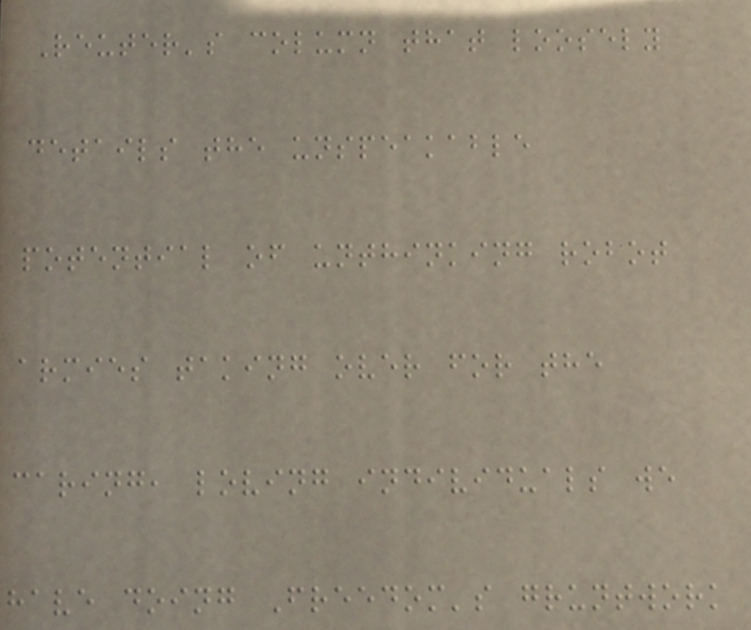Reuter's column that loosely
details the unspeakable
potential of unthinking robot
armies taking over for the
caring, loving individuals we
have doing Freedom's gruntwork
